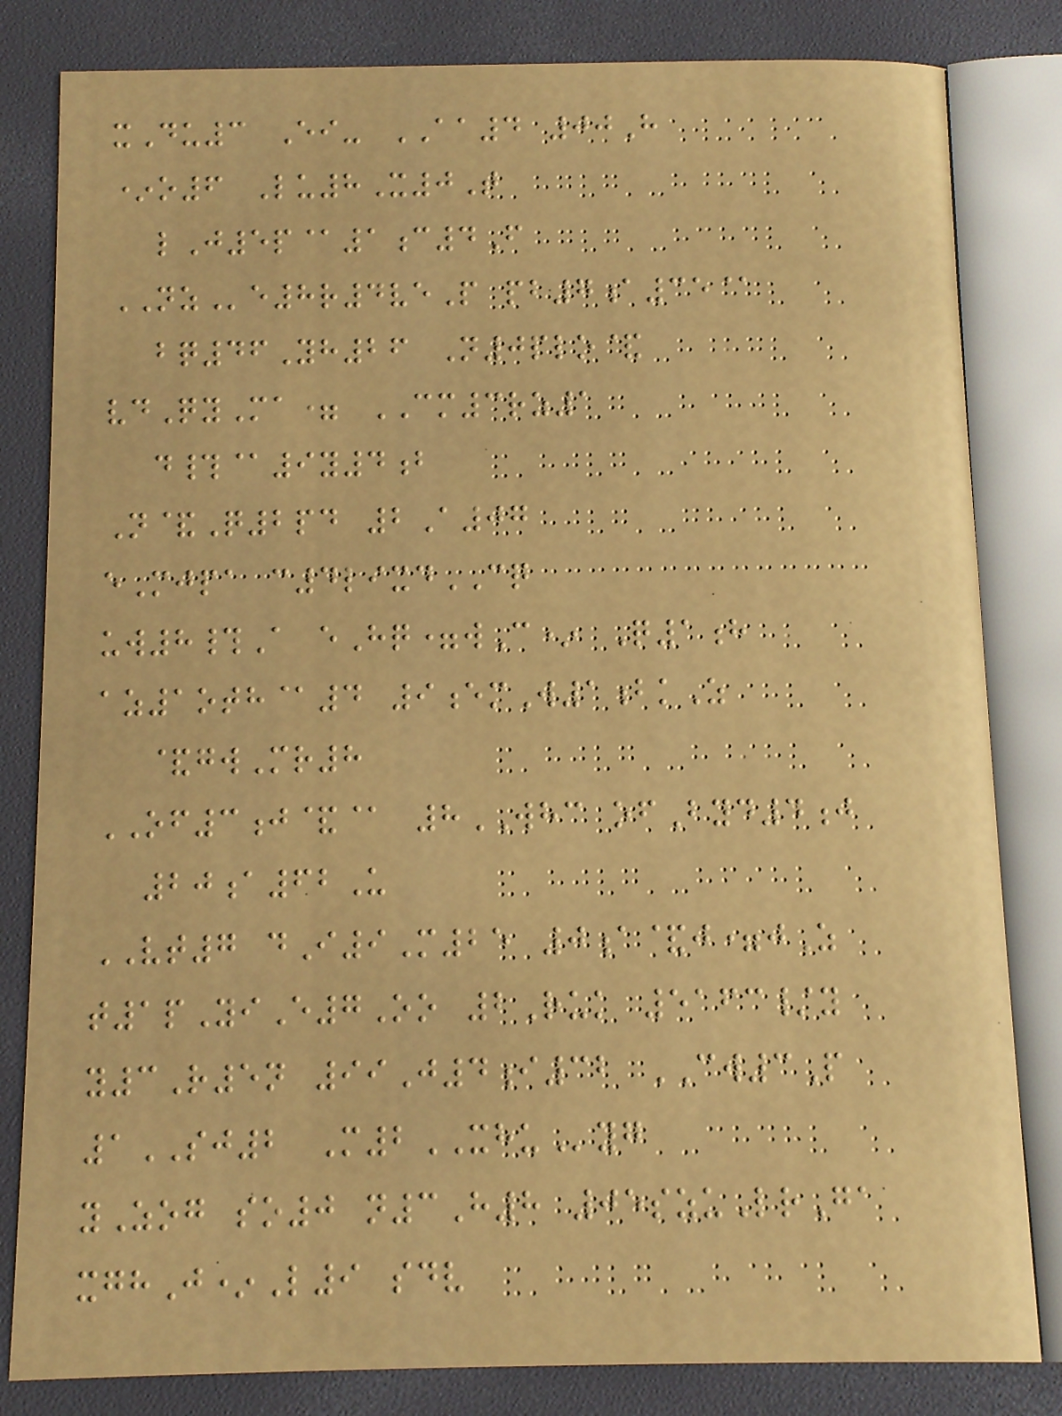xDu3 Ei- AA4 00H
*o6 Lu8X0T
lJ5p@1c4F
NZe8r4veP pb7a35@
bq46Yh26 N0plo&
vdQyMa= CM3rz1
d#@9y4b
N&Q2pd 2A07
eMjpa c4lixdCQ
uw8#A eHq=wC* Q1h
az1oth@4 9emW1bkZ
&gwMr8
OF3j&@ 8WHC ofByd4j
20a62U
VT7 dI9M25 0a&j=jZ
t1pYiE7Oo 2Ruk 5163/y
y3R5n 99J4i32 CW3P
1SJ2 M2XHUyg
yZog so0 n3H8 05szuLrGa
xghJ*L9 sdv
